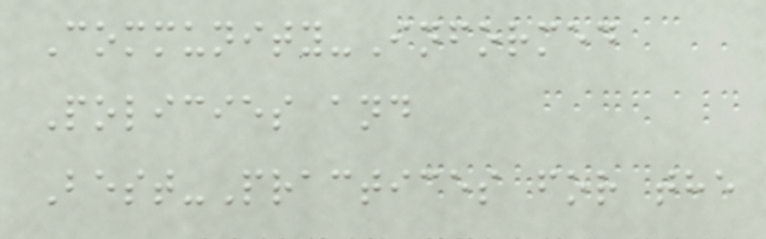Community-Informed
Policies and
Best-Practices for the
